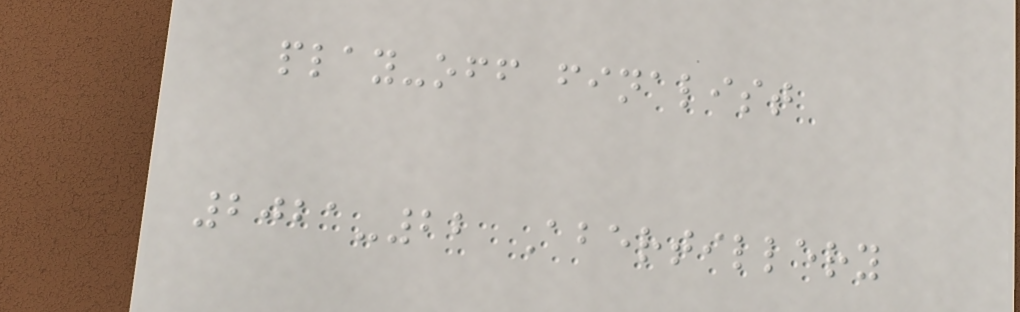play-off finalist
2021-22 Abertillery
